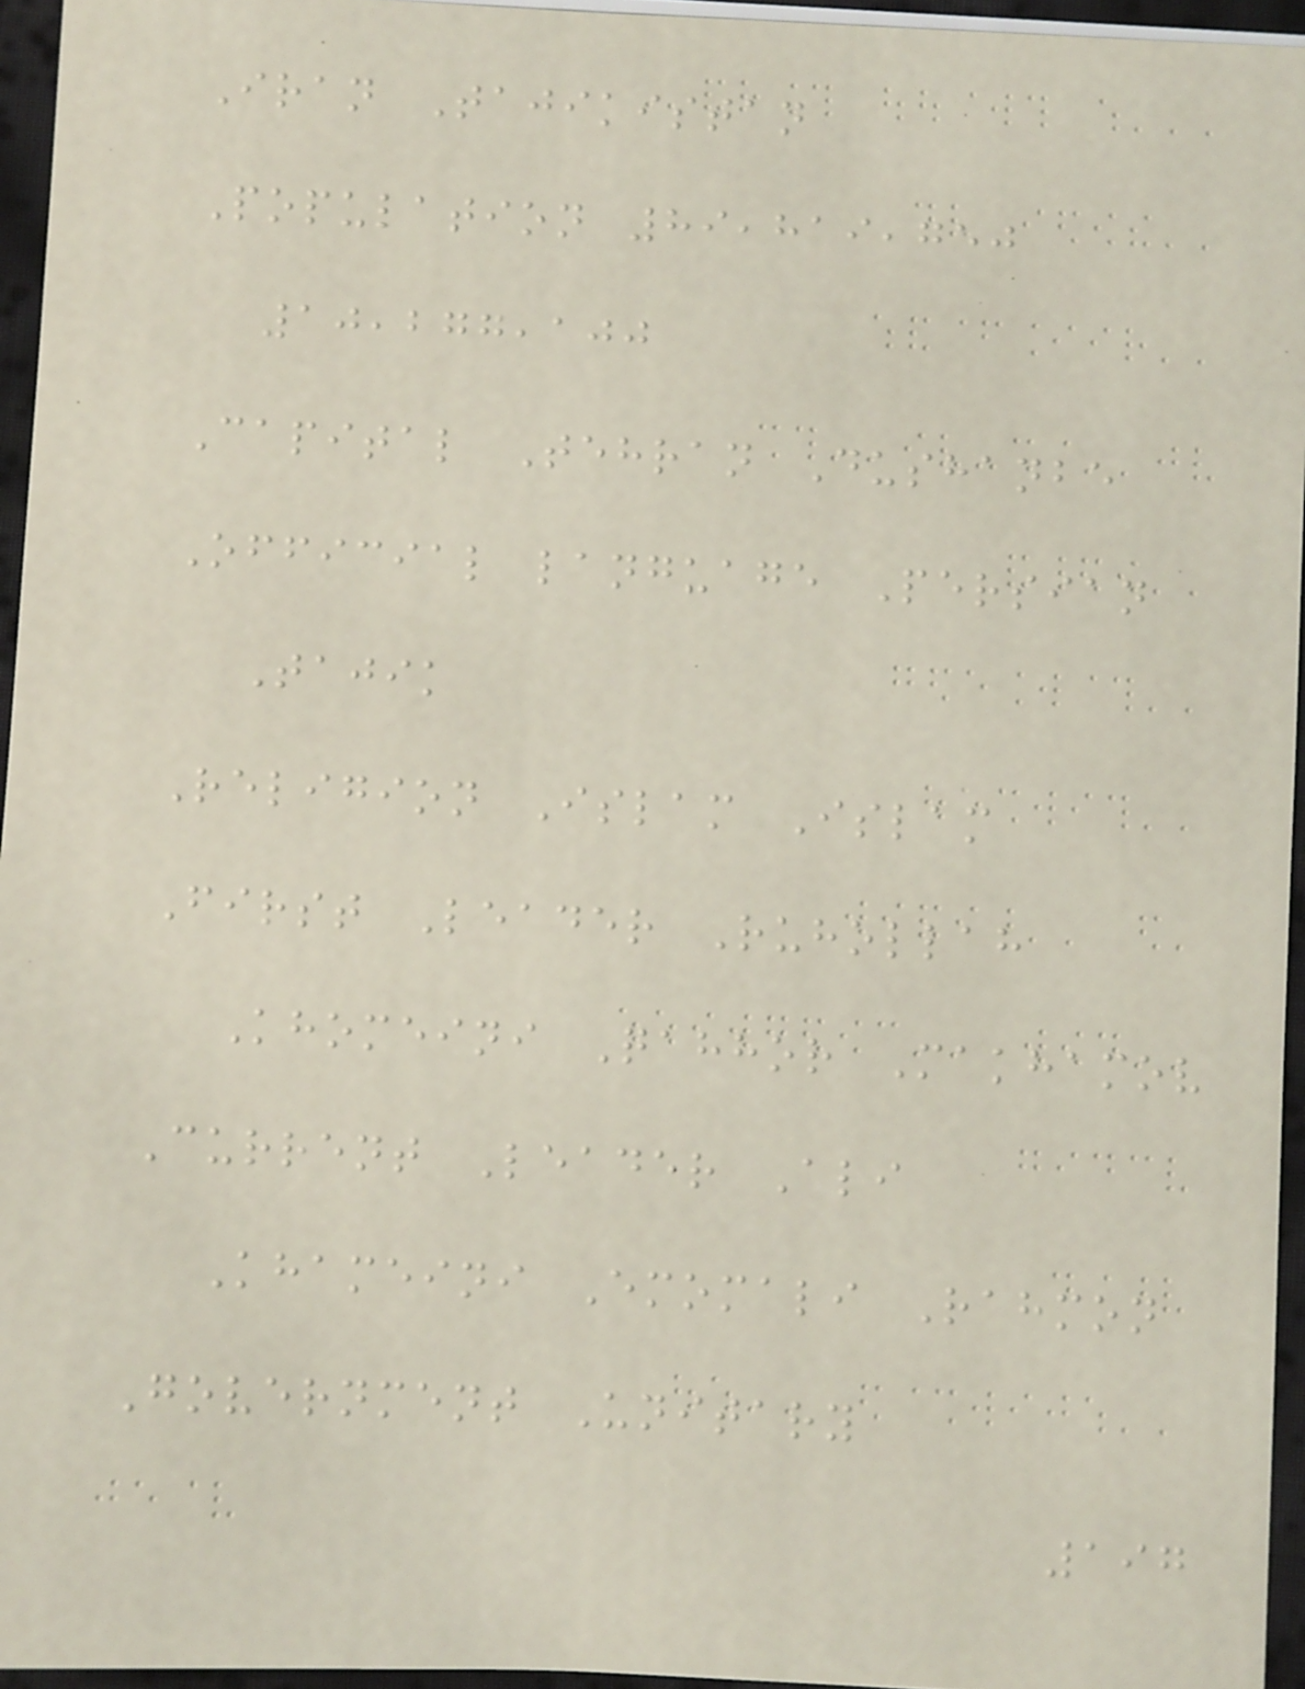Iran Tajikistan
Population 89,819,750
10,277,100
Capital Tehran Dushanbe
Official language Persian
Tajik
Religion Islam Islam
First Leader Ruhollah
Khomeini Qahhor Makhamov
Current Leader Ali
Khameini Emomali Rahmon
Government Unitary
197
